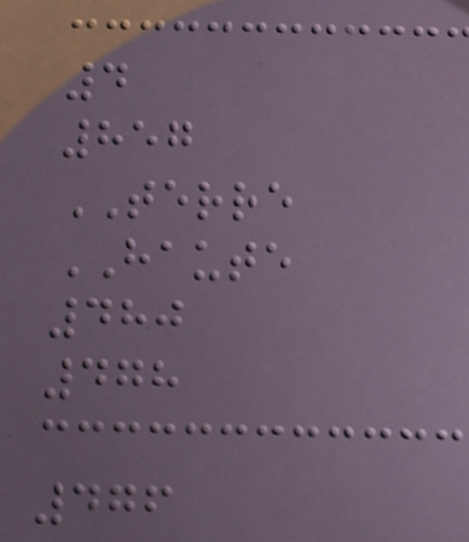4
857
TERRE
HAUTE
480
478
476
